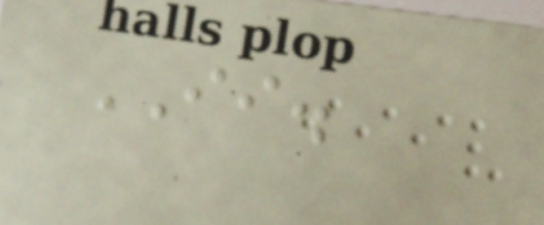II.
